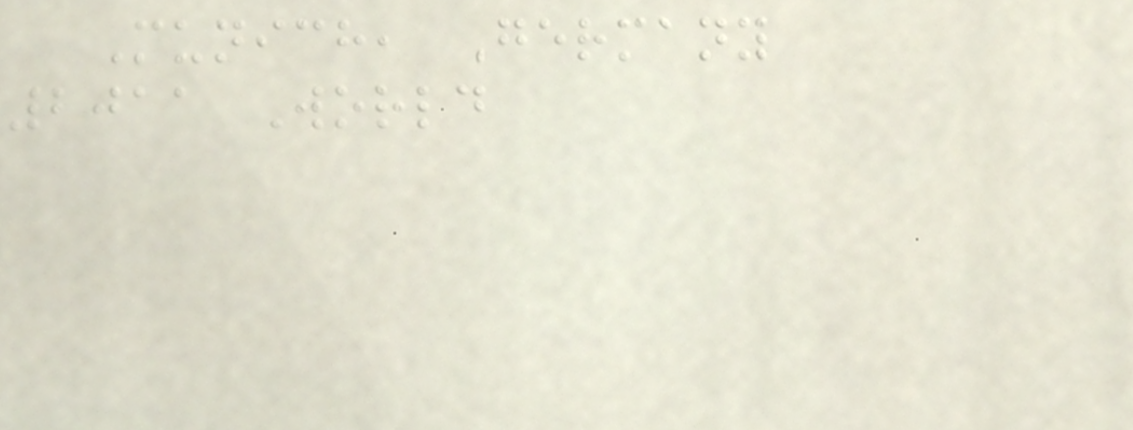Munich, Germany
2011 World
